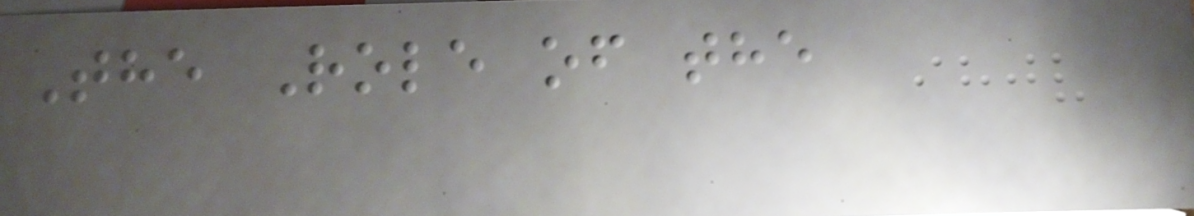The Role of the
